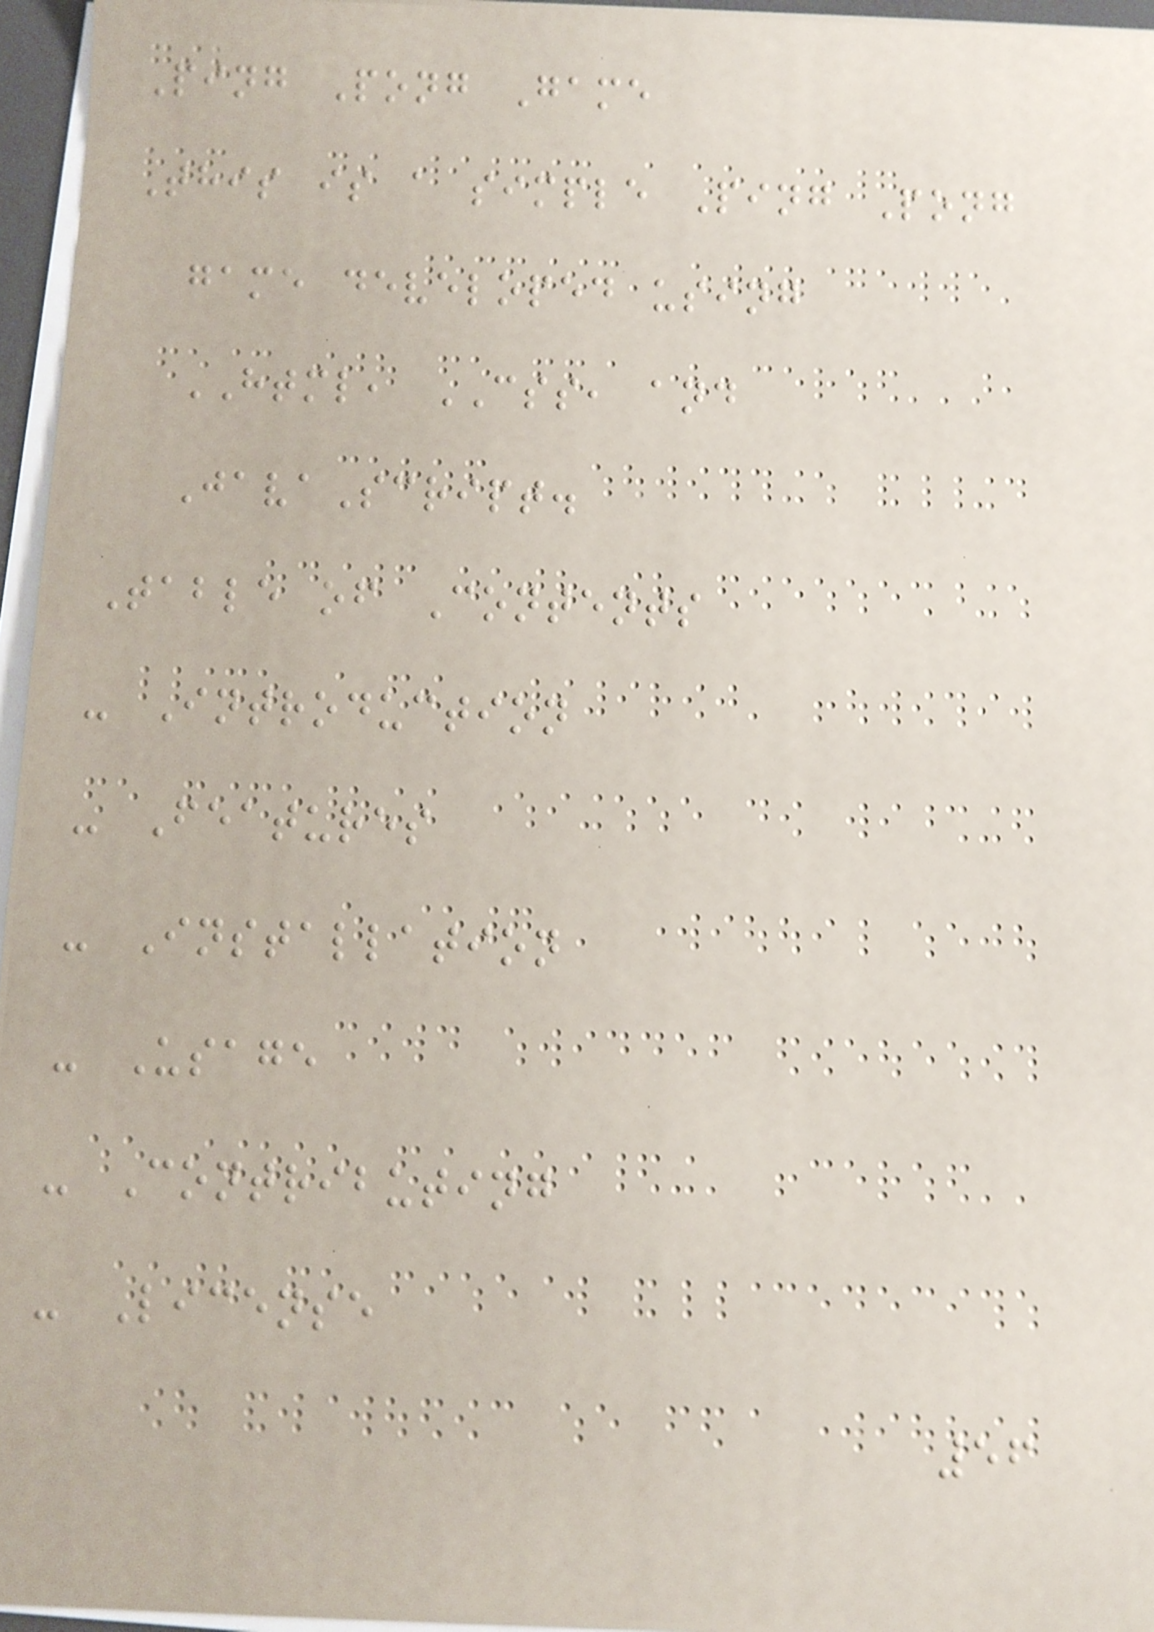Ping Pong Game
This is a simple Ping Pong
game developed using
HTML, CSS, and
JavaScript.
Table of Contents
- Introduction
- Features
- Installation
- Usage
- Contributing
- License
56
